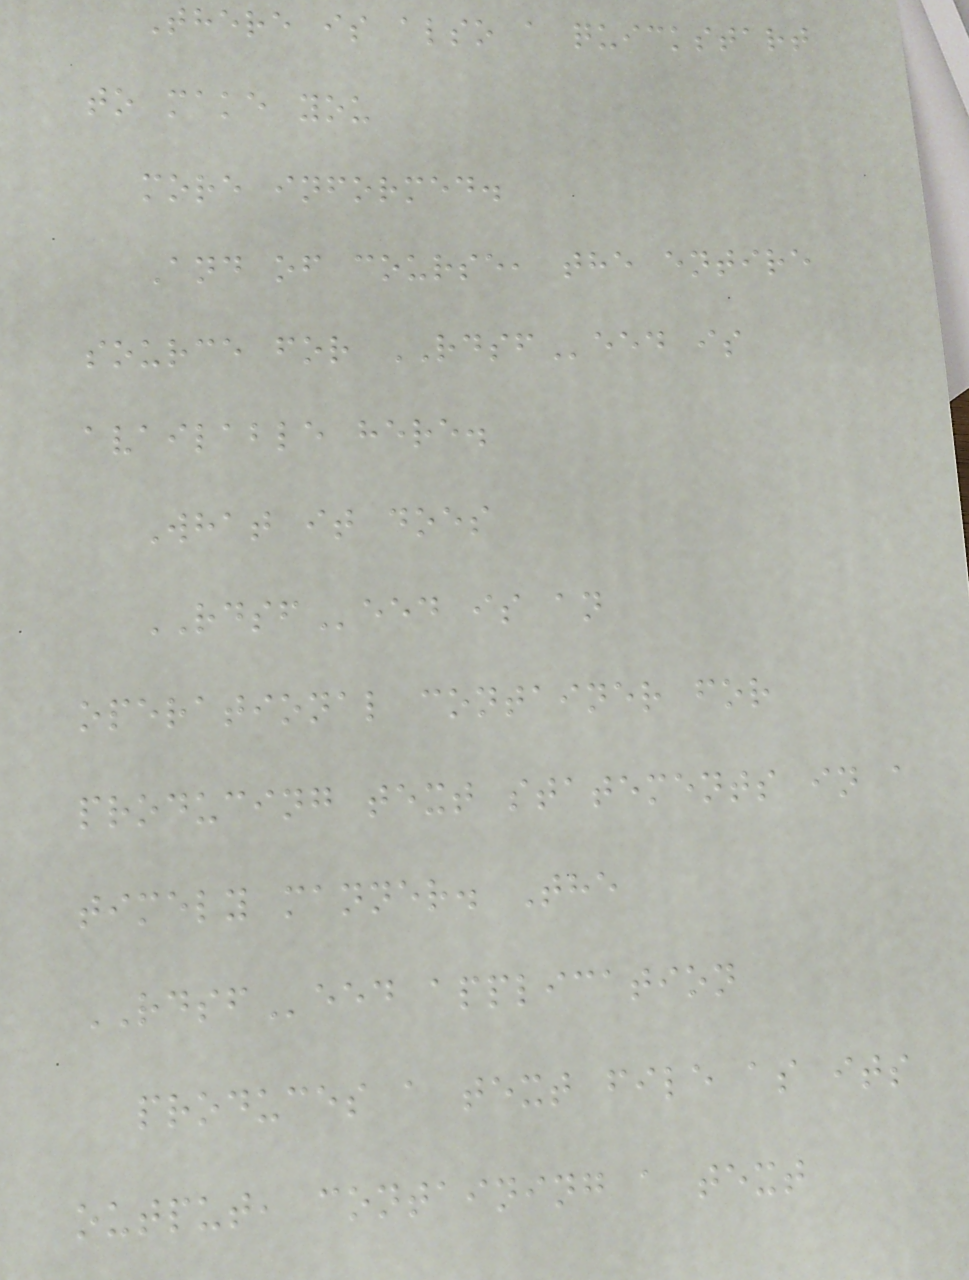There is also a quickstart
to make you
more informed.
And of course, the entire
source for RDSFeed is
available here.
What it does
RDSFeed is an
operational container for
producing text statements in a
timely manner. The
RDSFeed application
produces a text file as its
output, containing a text
